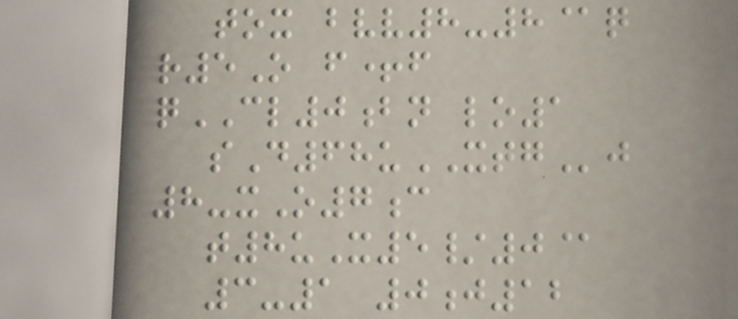tox bvv8-8@q
r5O f+f
qCL0bn lo1
sD68uXTGj
8-xO7c
t8uX5/0@
3-1 0j12
